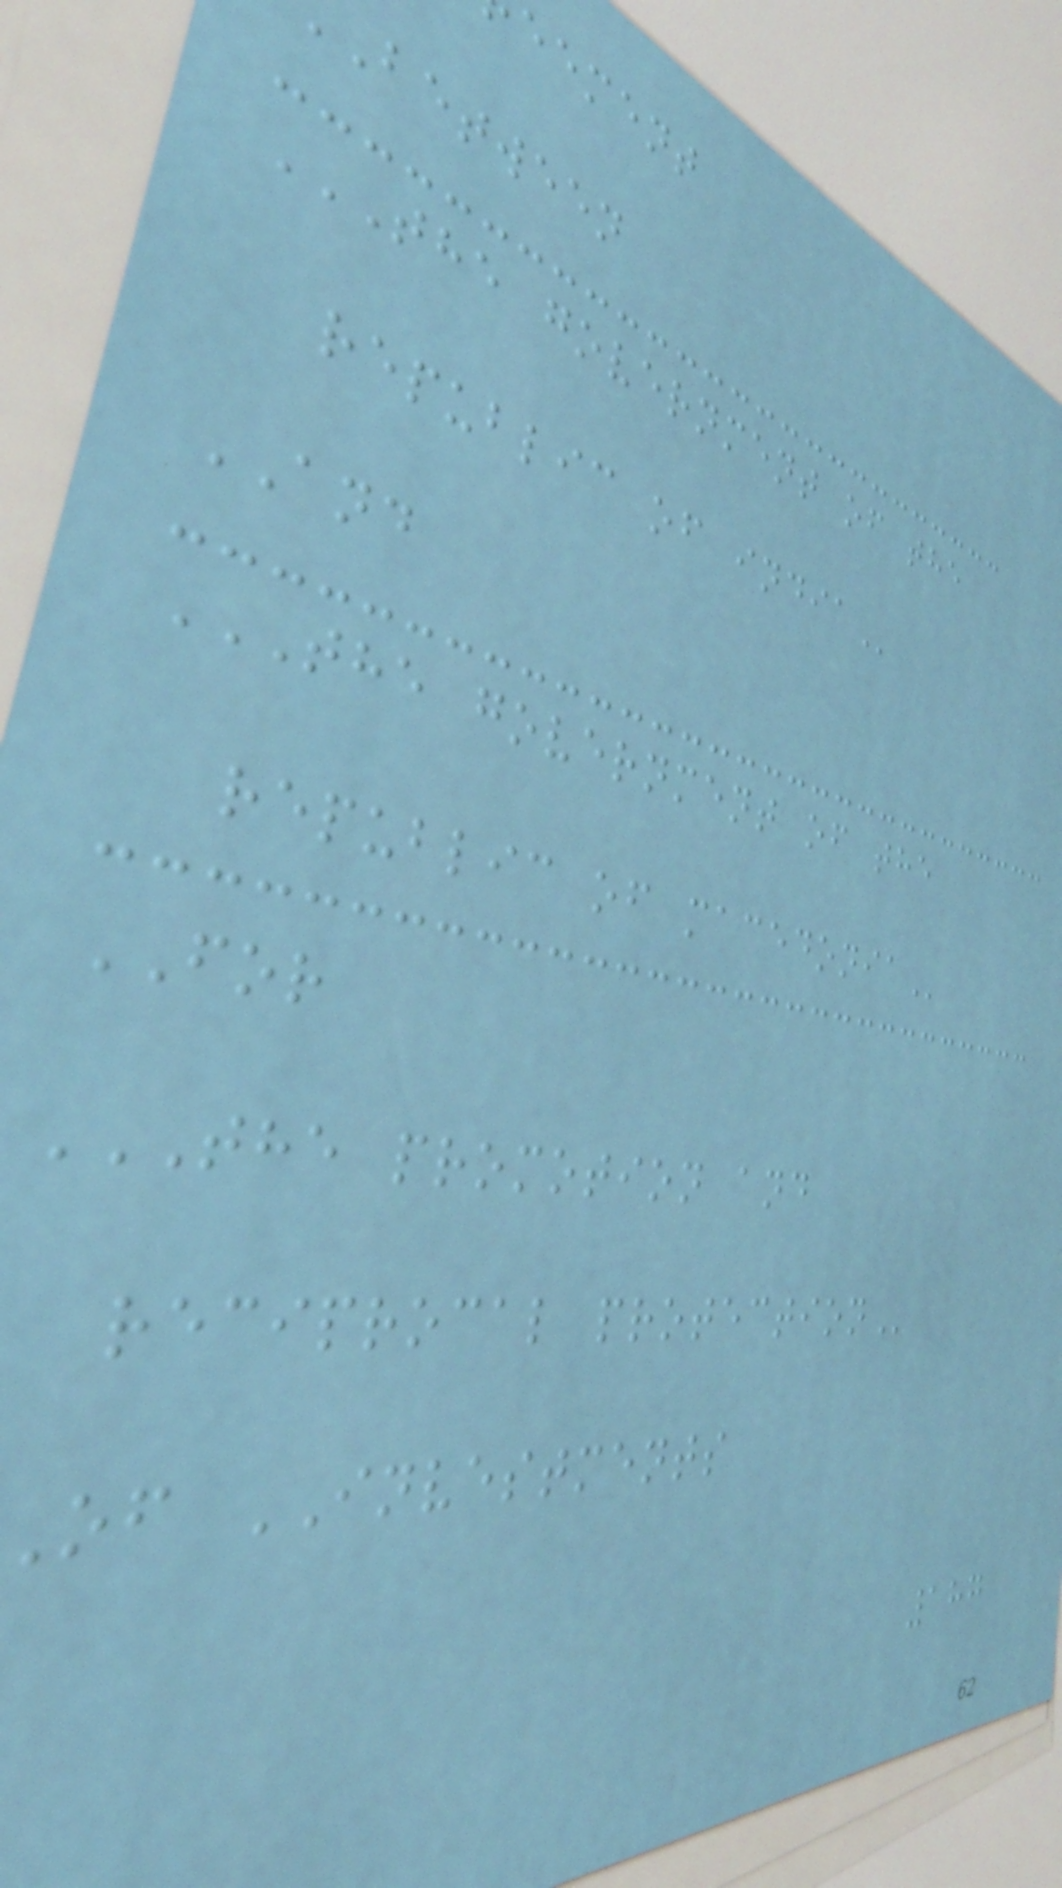eement
between
THE GOVERNMENT OF THE
republic of
AND
THE GOVERNMENT OF THE
republic of
FOR
THE PROMOTION AND
reciprocal
of INVESTMENTS
187
